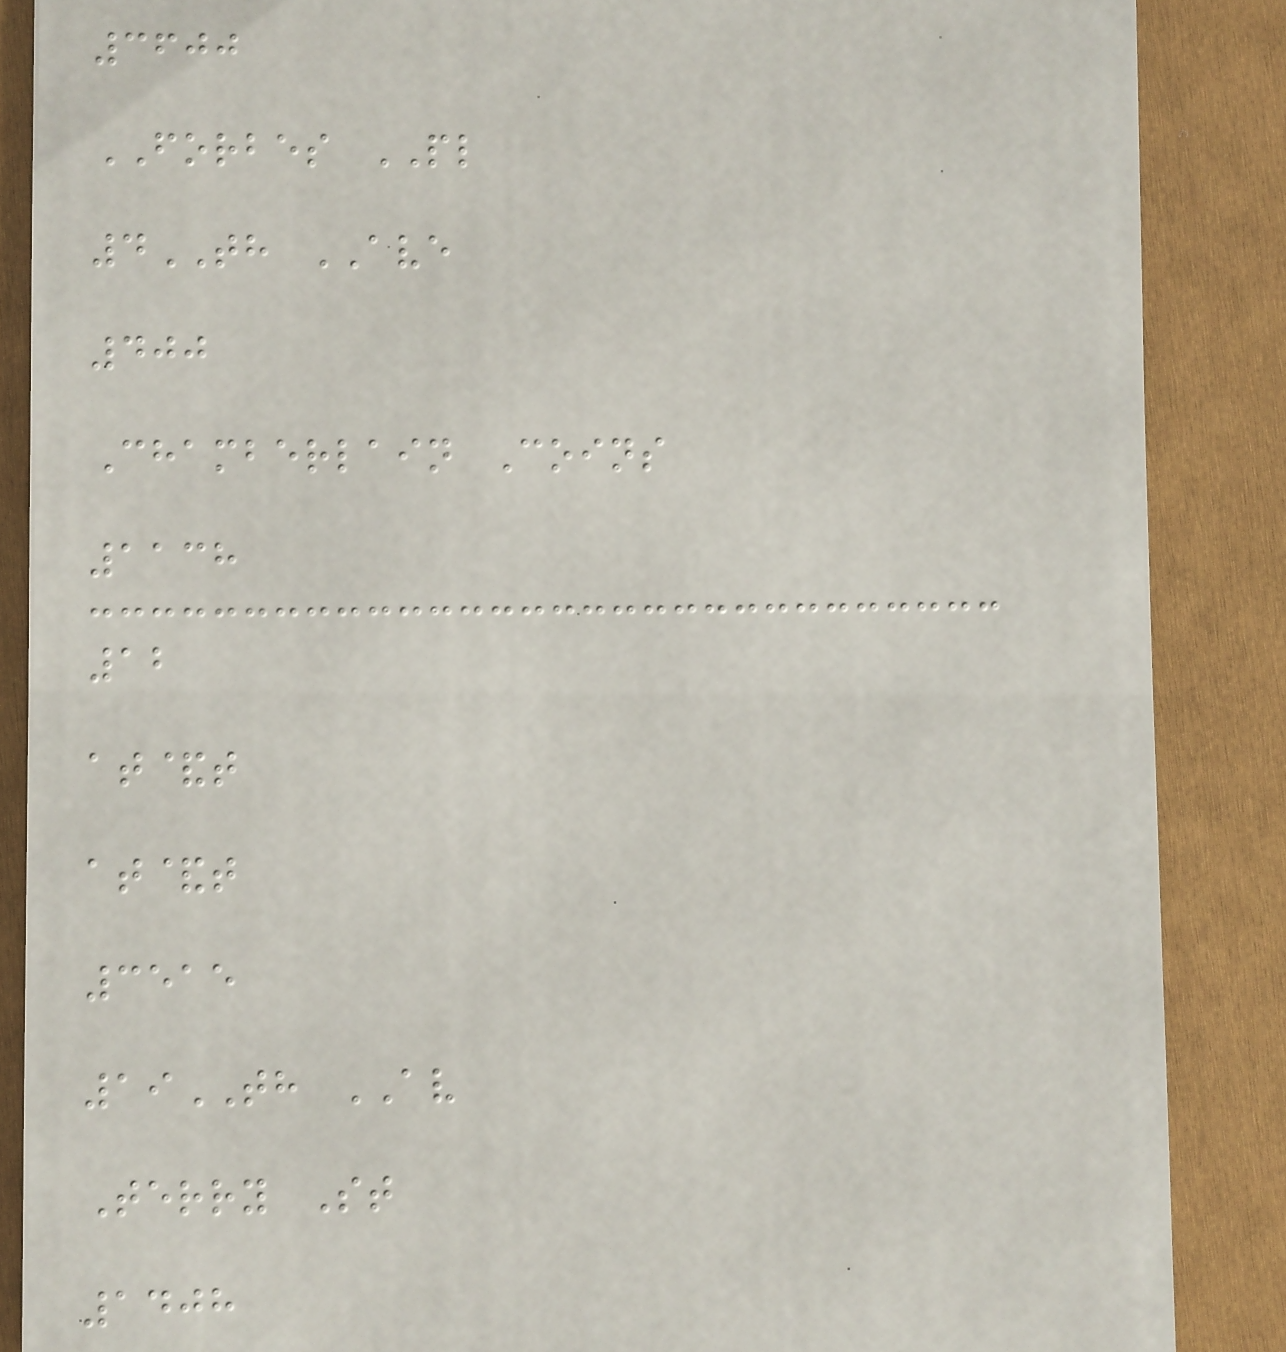3600
FORBES PL
4TH AVE
400
Chamberlain Coins
1138
12
at&t
at&t
3515
19TH AV
Terry St
1408
